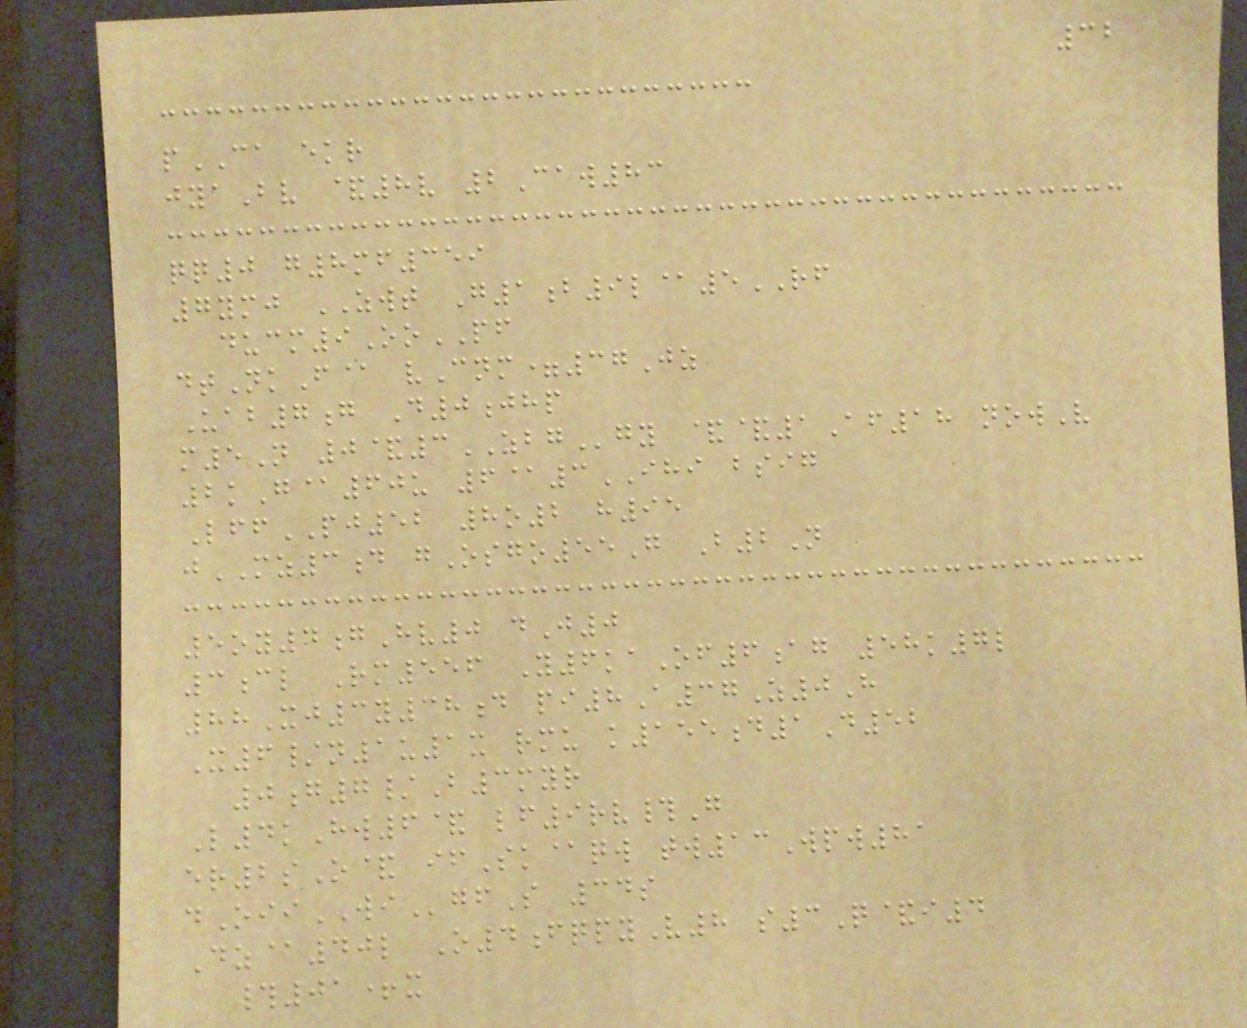32
pCA ekr
jyaBv &8v 2Caw83
qq0 g8mf359
7ymj ZWT G1b9l@5RF
ducm9OoPF
dtNkF@ vCnm=37Jz
Uab7g D0jhp
m5N 0&3ZBGgy &&1Af18 nowV
2kG@60u 6@3IHI bsig
LffPJ52 8o2 h95
jMZ3d gOsgo55G B2N
5oy4gHv0 dJ0
3cl Rm556 Y6kaOf6ag 58k7l
88Xj3y38d pi8A37Z0H
X6/n1u1x rmu k155d1D52
0g7/B3myr
L4kHw6& lf9rv#G
er2sO& ifSk@qw tw13Wpw81
dOiiWIgfS 34s
Dz@40l O4fqpyV8 s3Q&i4
#01+x
